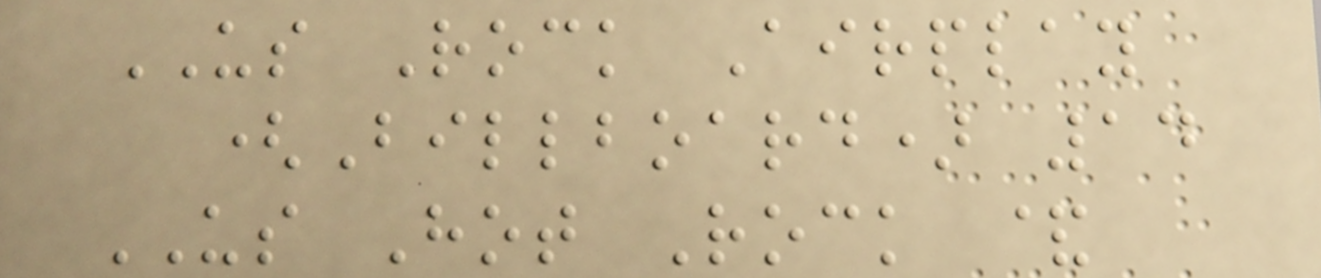US Rock Airplay
(Billboard) 14
US Hot Rock &
